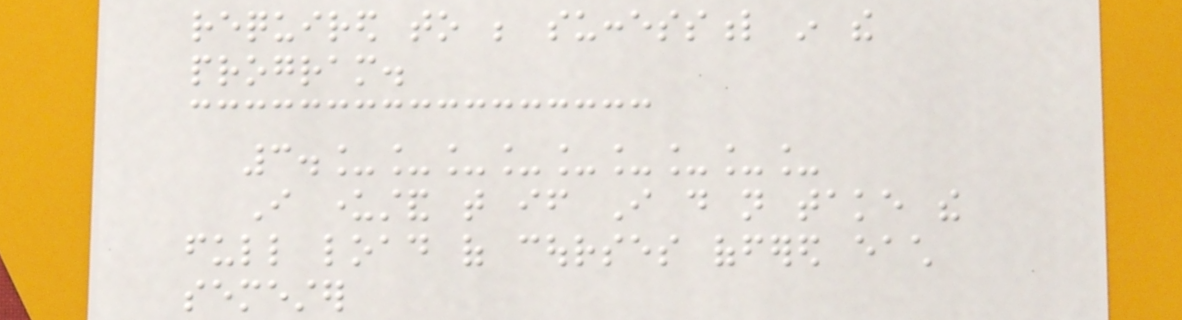required to be successful in the
program.
3._________
I understand that if I do not take the
full load of courses offered each
semester
